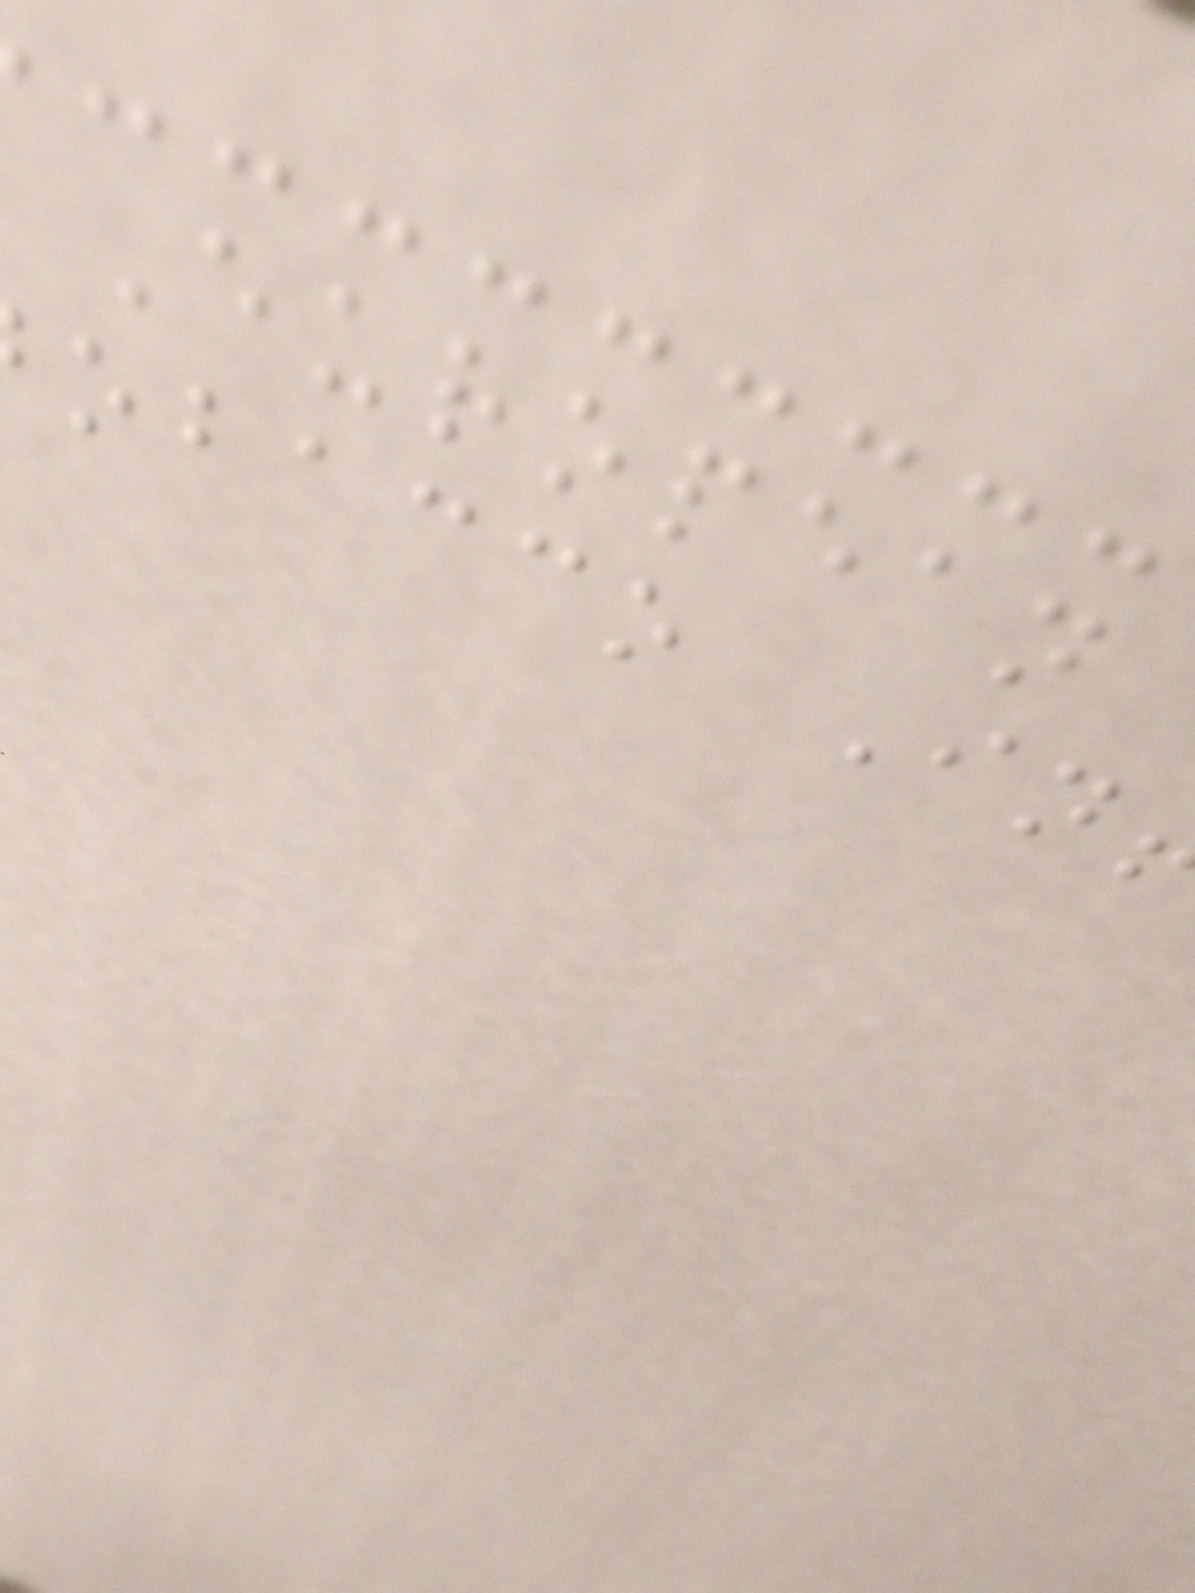European
obacco In
